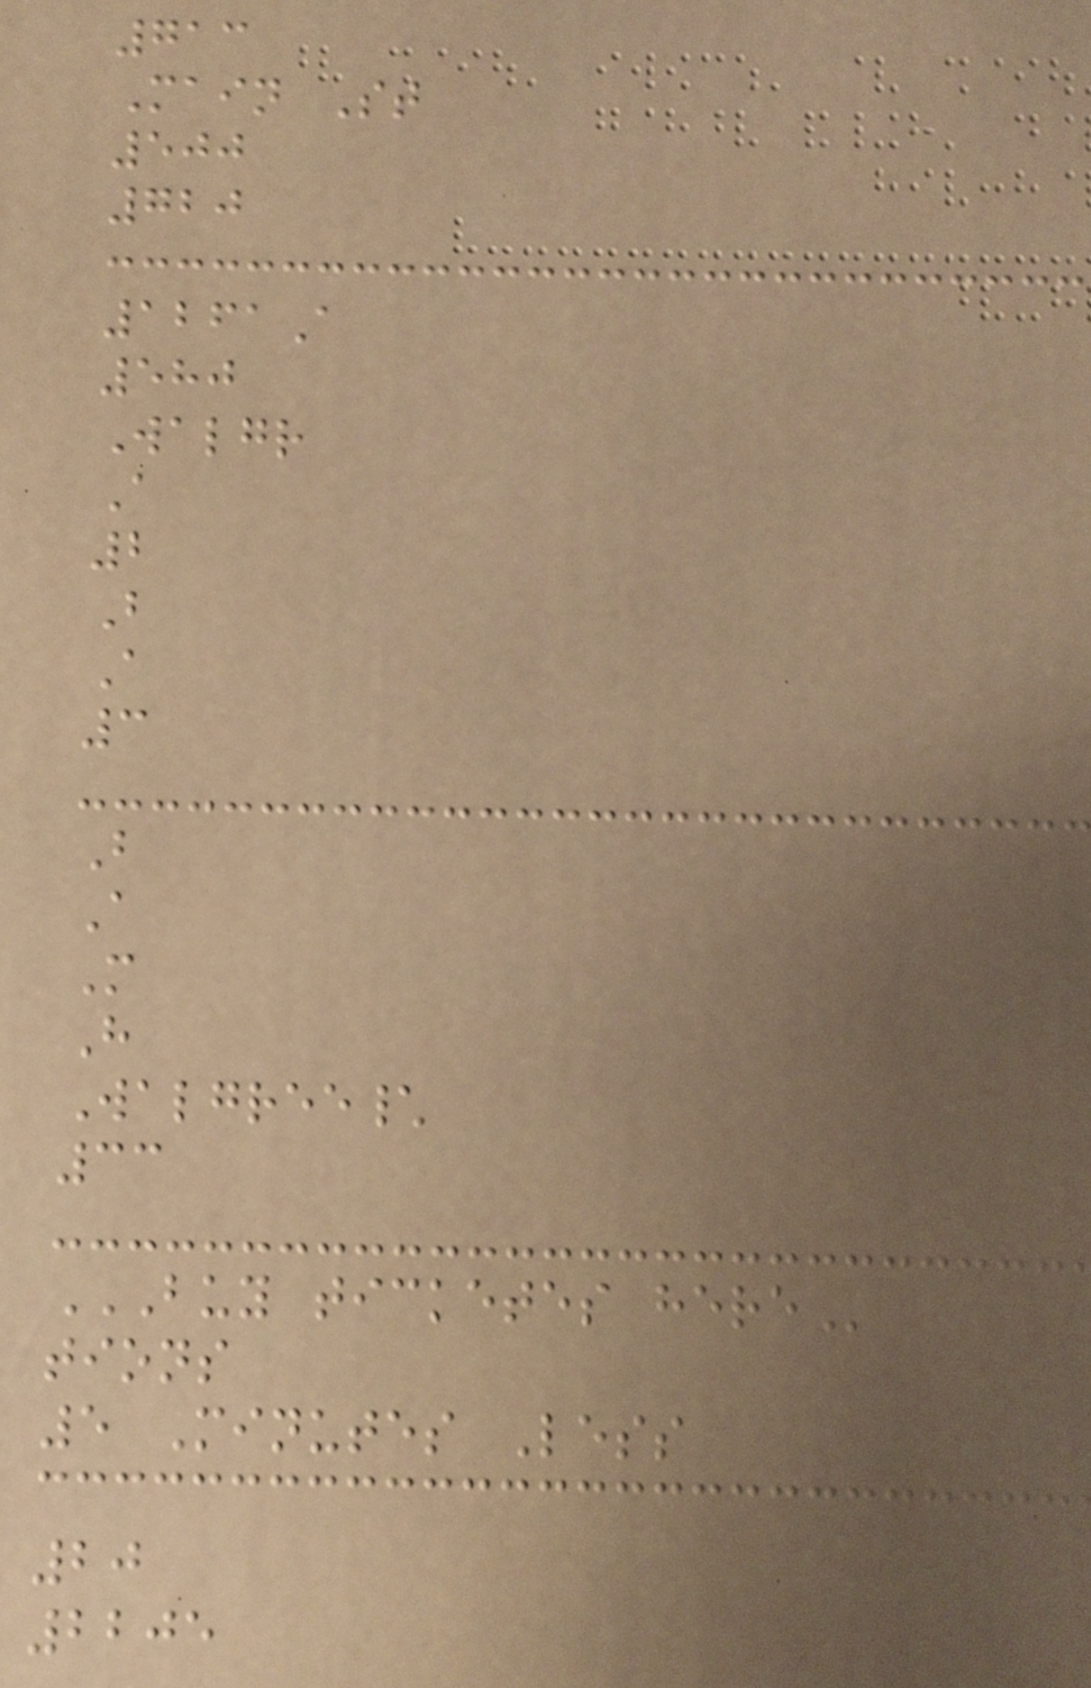713
Main St
500
720
1261A
580
Walgr
A
2
B
A
3
B
A
M
H
Walgree\
33
BUY TICKETES HERE
tions
5 Minutes Less
20
2205
